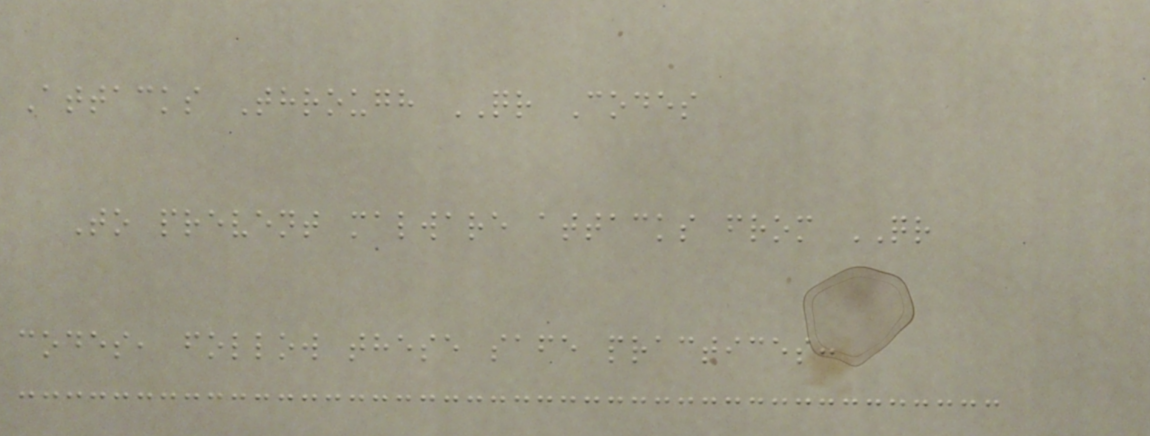Attacks Through QR Codes
To prevent malware attacks from QR
codes, follow these safe practices:
